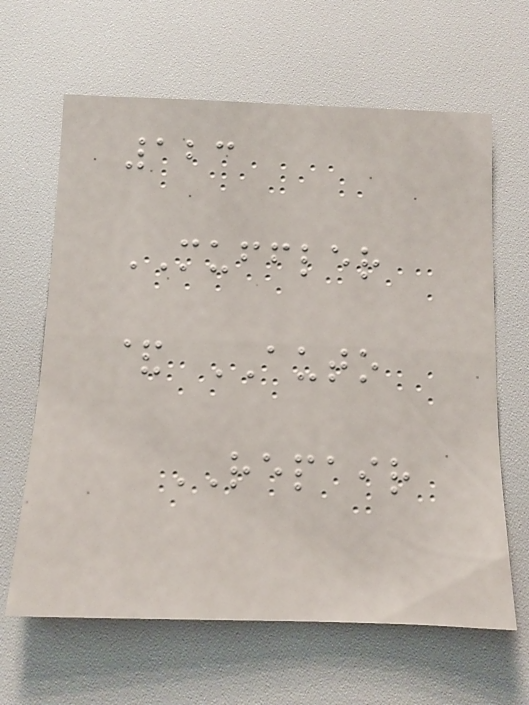123
MUFFLER
& AUTO
REPAIR
